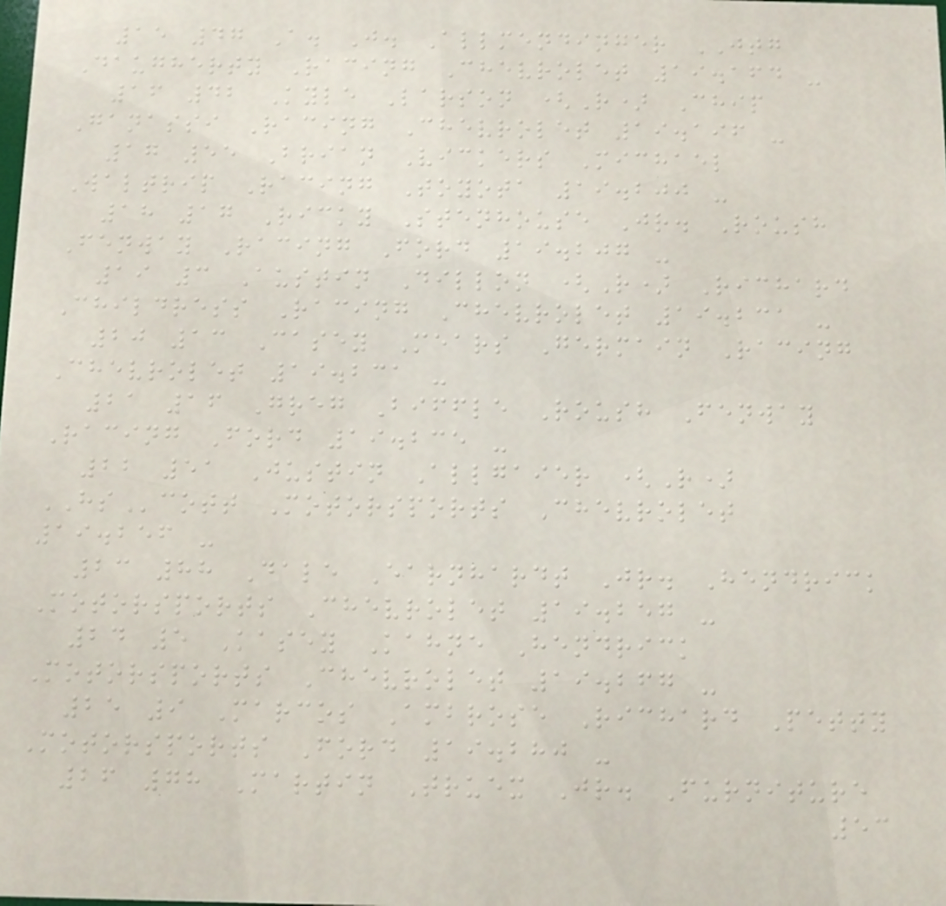15 47 A. J. Allmendinger JTG
Daugherty Racing Chevrolet 19.164 -
16 42 Kyle Larson (R) Chip
Ganassi Racing Chevrolet 19.196 -
17 55 Brian Vickers Michael
Waltrip Racing Toyota 19.200 -
18 17 Ricky Stenhouse Jr. Roush
Fenway Racing Ford 19.207 -
19 3 Austin Dillon (R) Richard
Childress Racing Chevrolet 19.231 -
20 13 Casey Mears Germain Racing
Chevrolet 19.231 -
21 16 Greg Biffle Roush Fenway
Racing Ford 19.235 -
22 51 Justin Allgaier (R)
HScott Motorsports Chevrolet
19.256 -
23 88 Dale Earnhardt Jr. Hendrick
Motorsports Chevrolet 19.257 -
24 5 Kasey Kahne Hendrick
Motorsports Chevrolet 19.267 -
25 9 Marcos Ambrose Richard Petty
Motorsports Ford 19.280 -
26 78 Martin Truex Jr. Furniture
53
